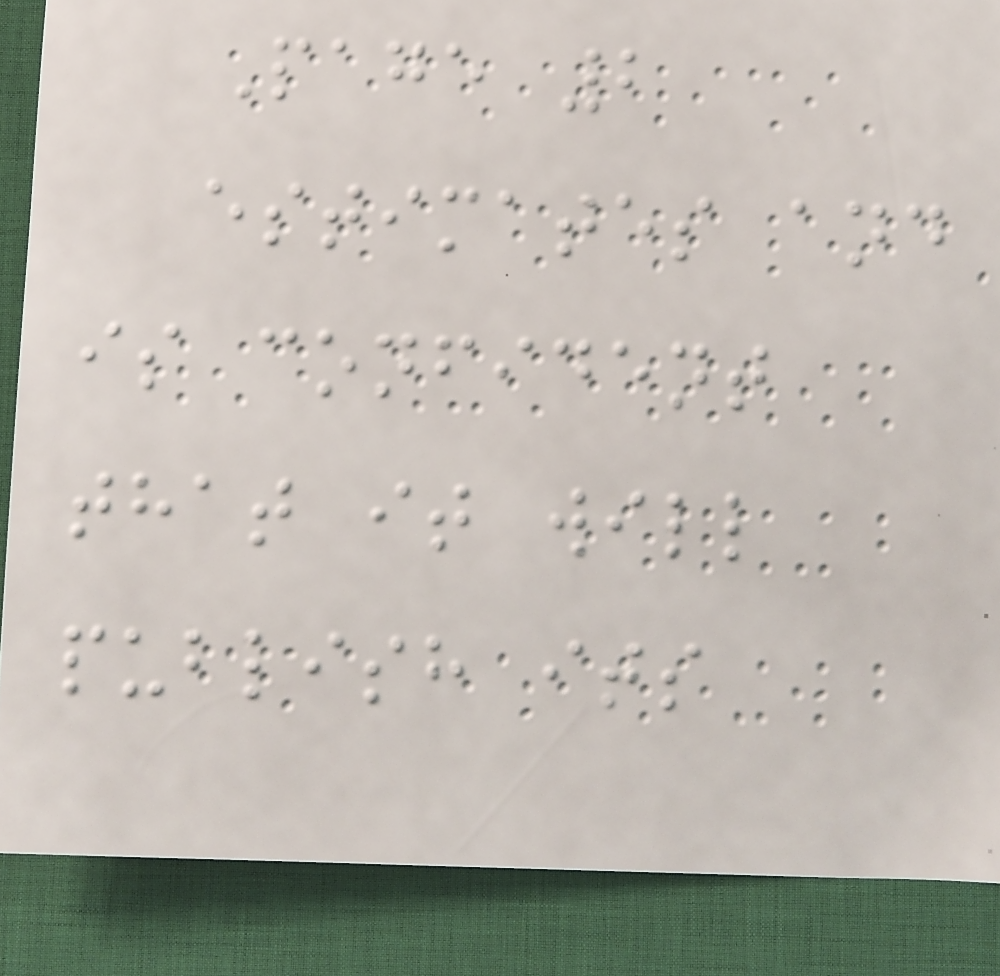Page 2
estimates and
is confident
that it will
publish its
